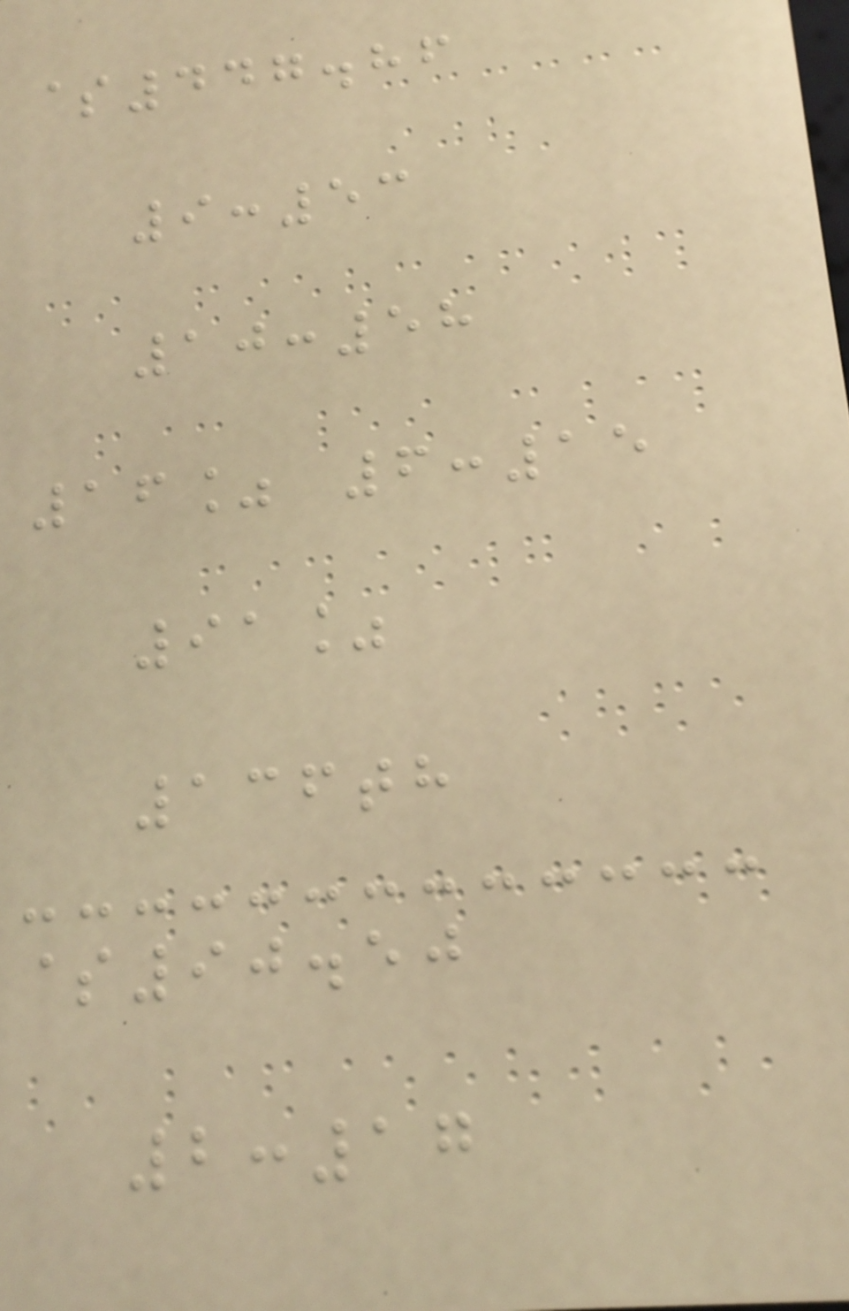$447.86
9:53
10:58
16% 6:15
91%
136th
$90.50
2:17
